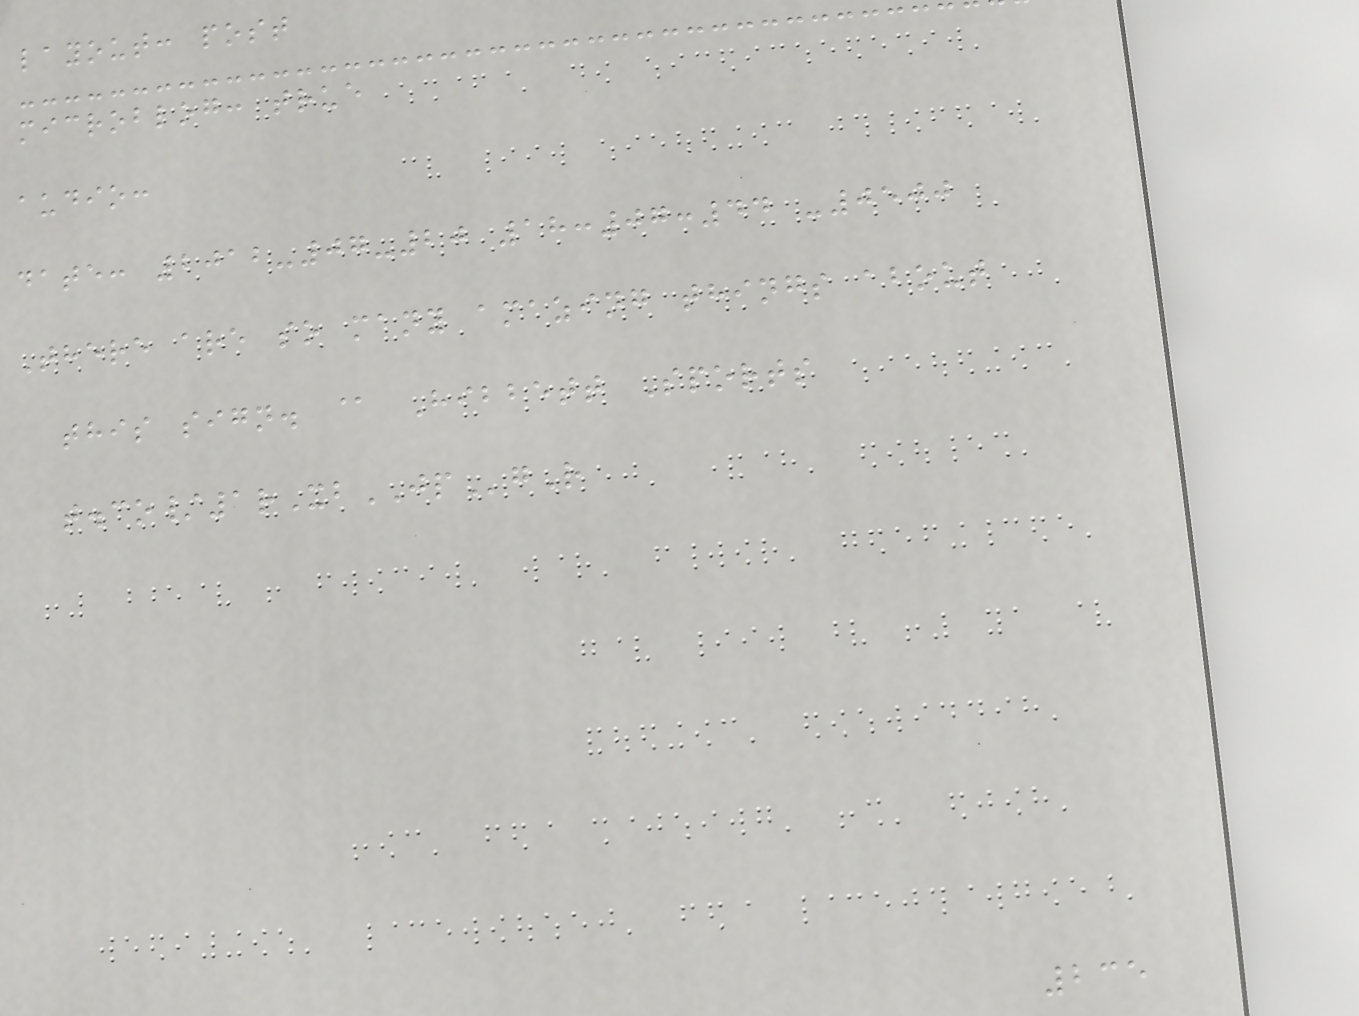layout: post
microblog: true
audio:
date: 2012-07-20 18:07:44 -0500
There are so many amazing things about
this sign. @ Hibbett Sports
t.co/1rXbJPgR
235
